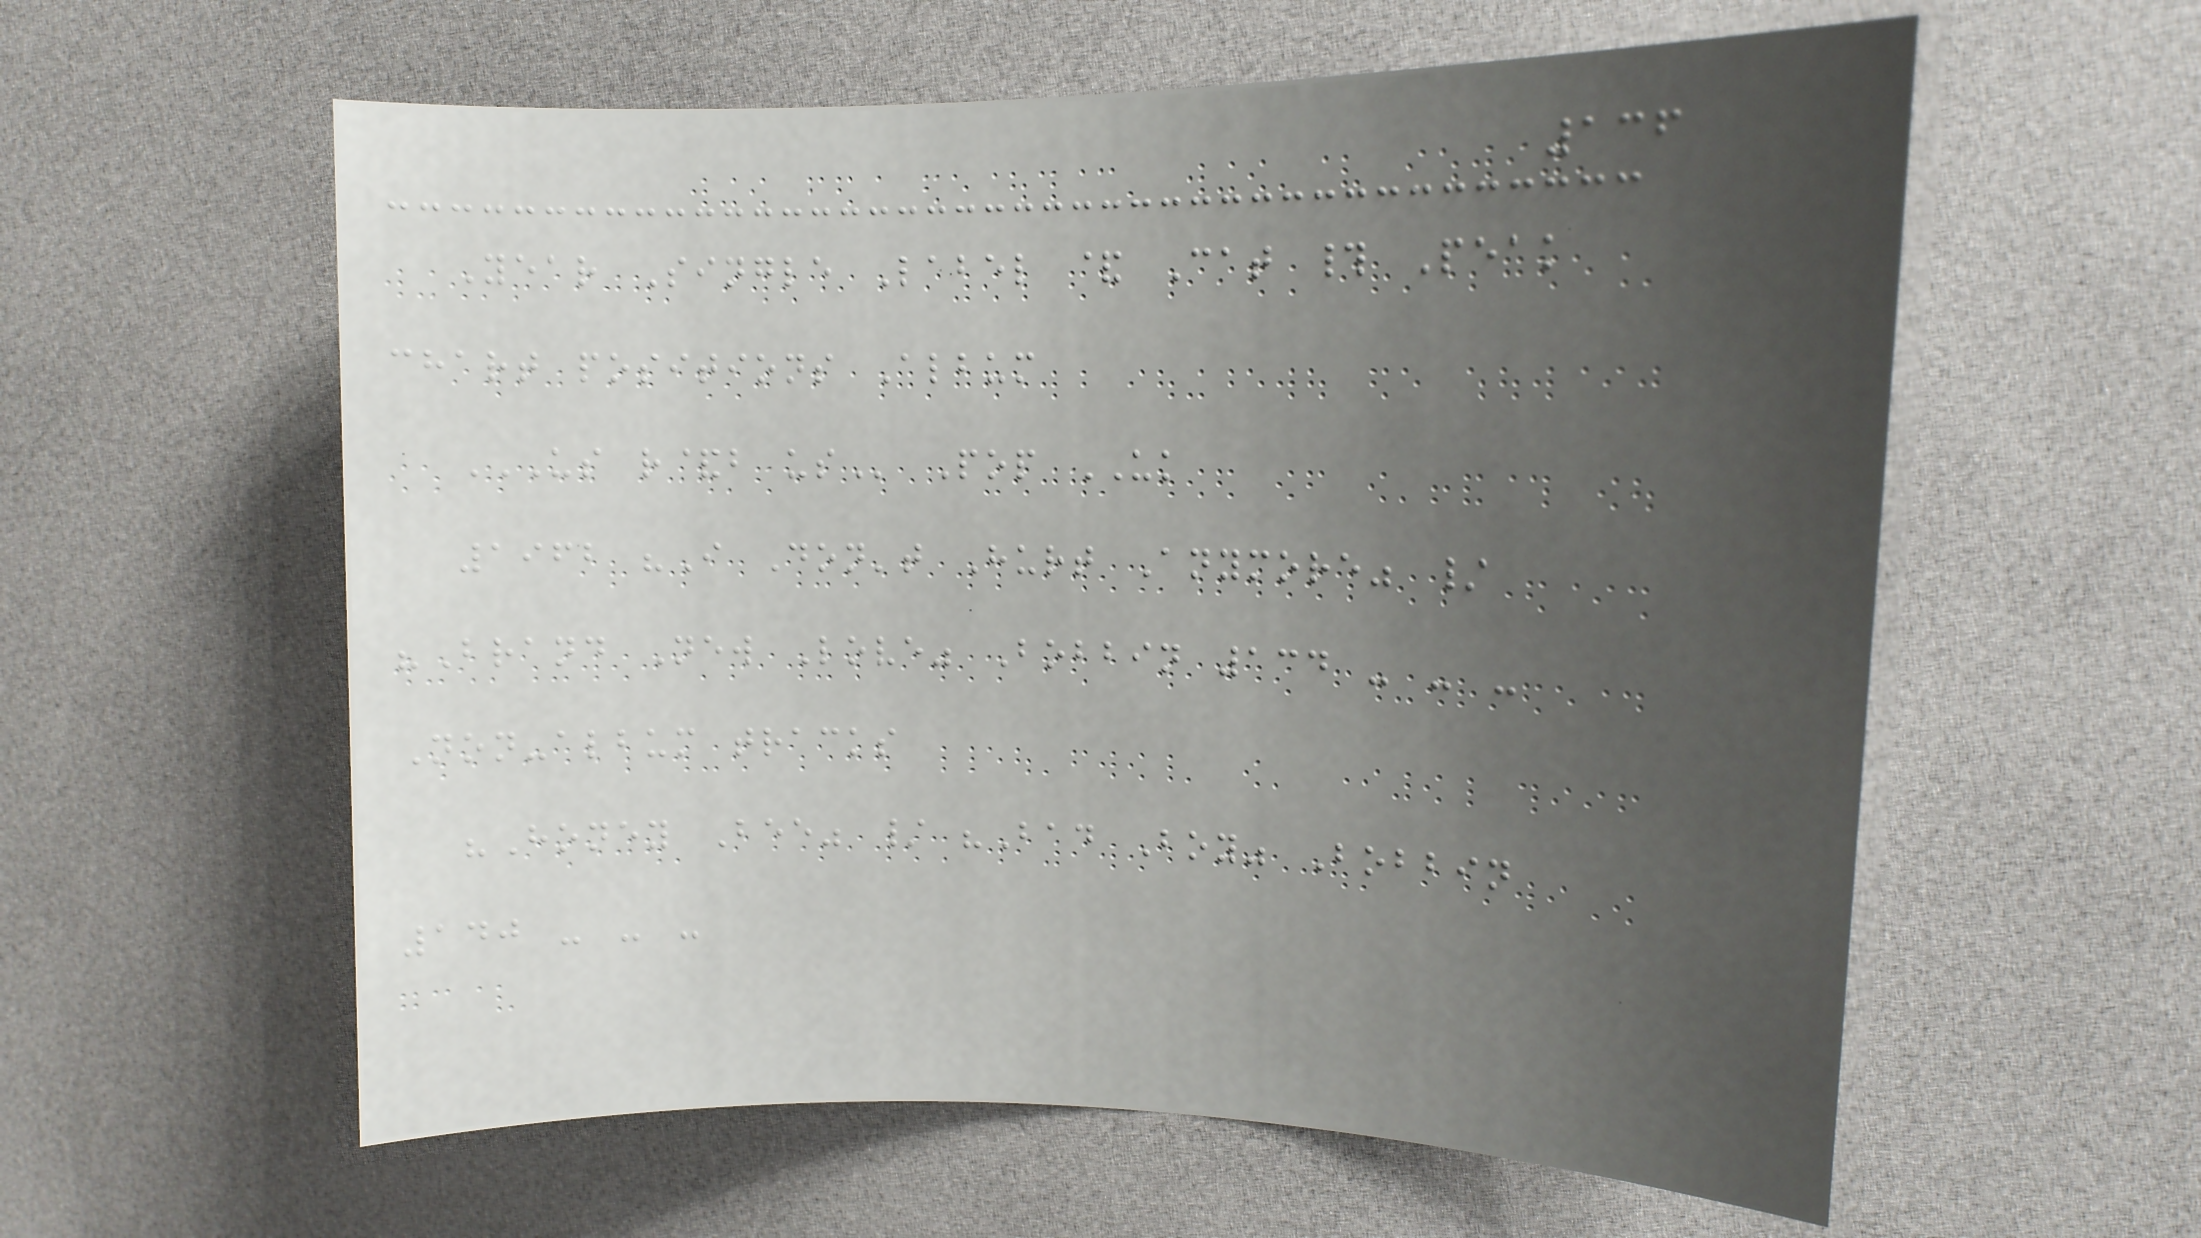136
Year Single Label & Cat # Peak
chart positions Album
US R&B US Pop UK
1962 "I Don't Hurt Anymore" /
"Brand New Love" Bobbin 134 - - -
Non-album tracks
"Honey Bee" / "Bad Boy" Bobbin
140 - - -
